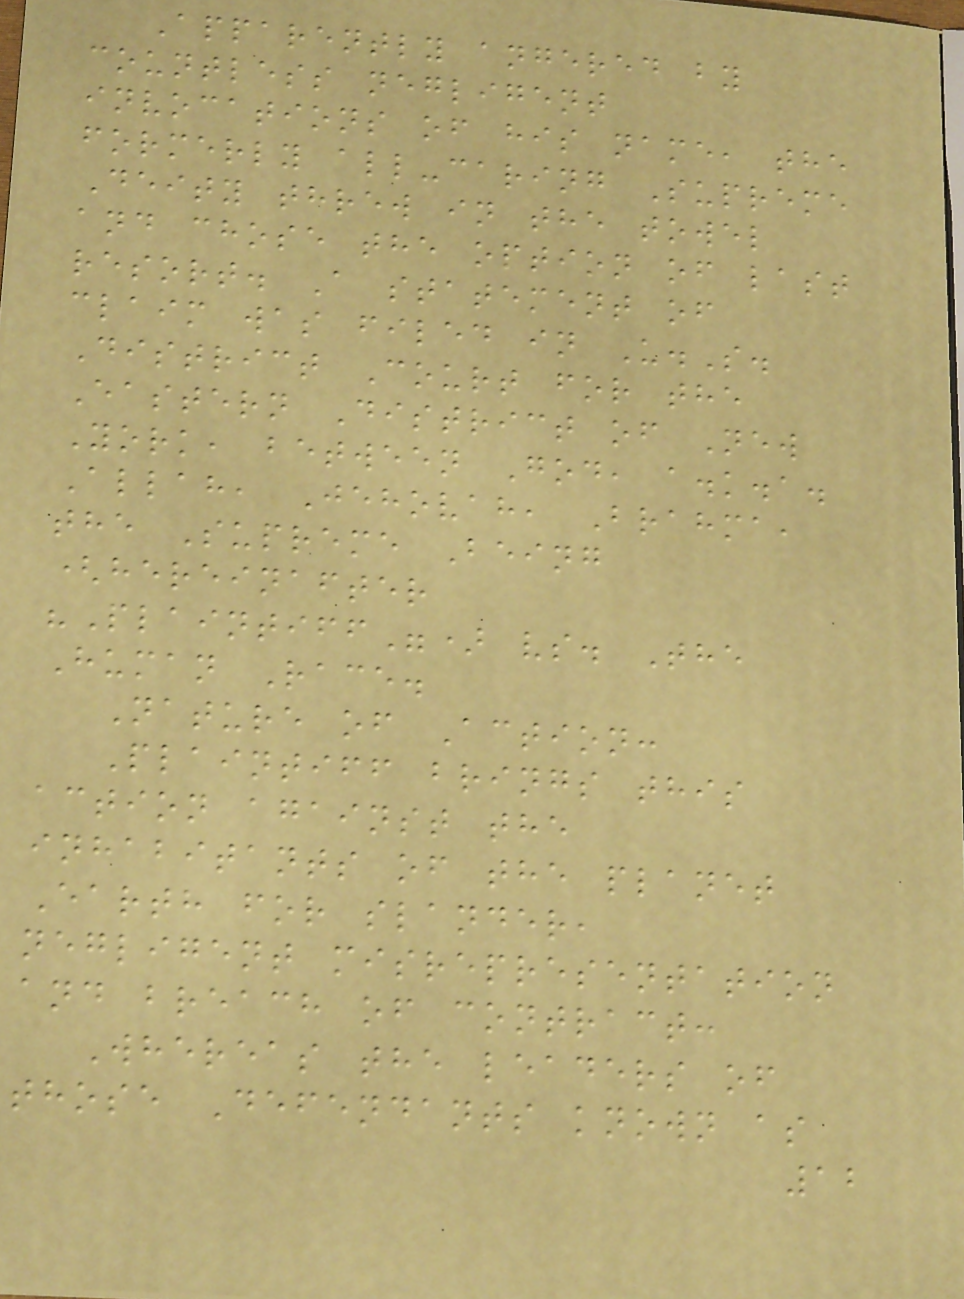Apparently angered by
countless negligent
invocations of his name, the
formerly all-caring Supreme
Deity threw in the towel
and chose the option of last
resort. A statement of
claim was filed in U.S.
District Court for the
Eastern District of New
York, between God, a.k.a.
Allah, Jehovah, Brahma,
the Supreme Being
(hereinafter
"Plaintiff") vs. The
Human Race.
Nature of Action:
Plaintiff brings this
action against the
inhabitants of the planet
Earth for slander,
negligent misrepresentation
and breach of contract:
Whereas the leaders of
those Defendants known as
12
